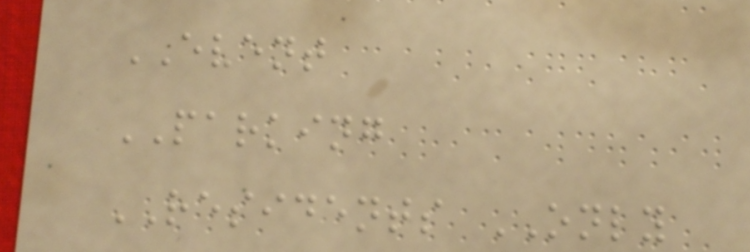EVENT
PARKING
RESIDENTS ONLY
